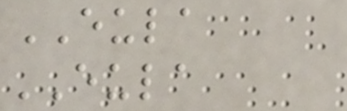EULA
EULA
